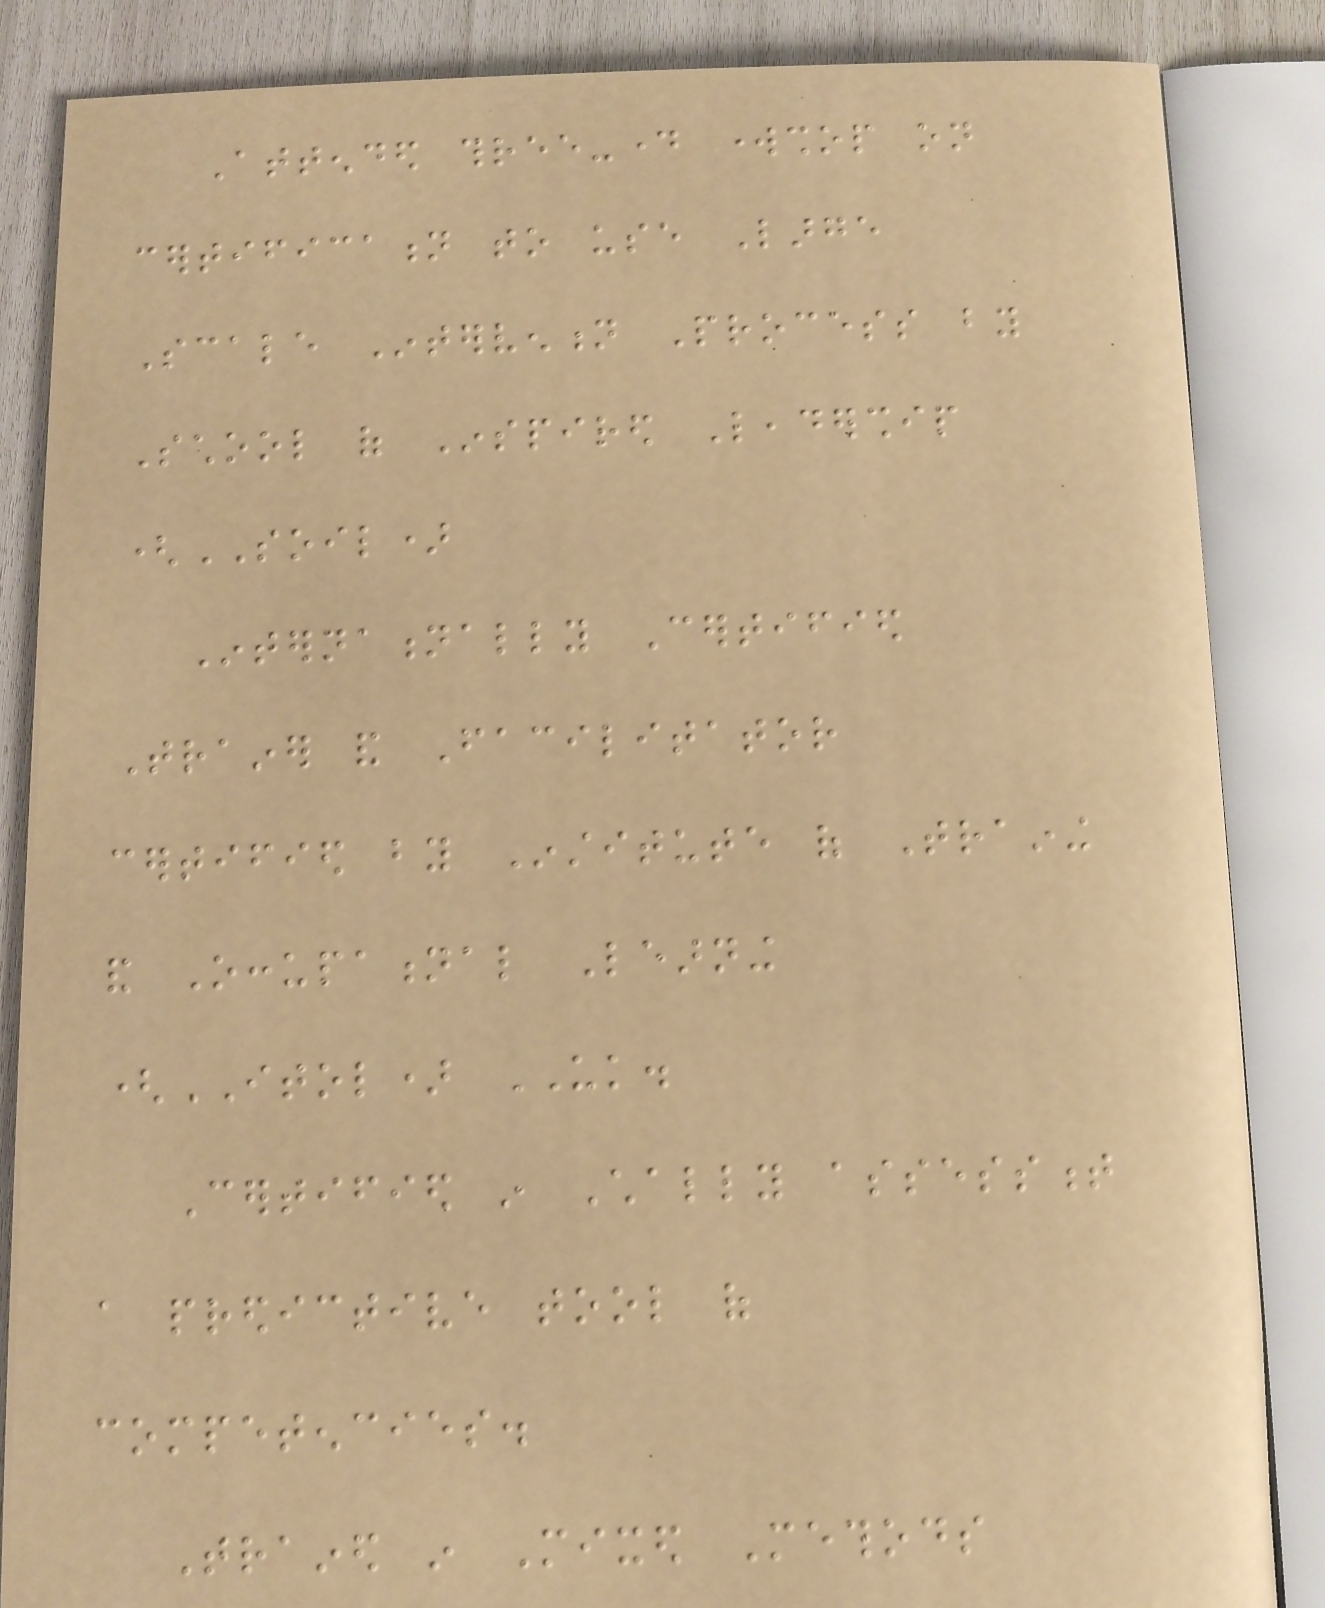Attended three-day workshop on
certification to use Large
Scale Intervention Process by
School of Inspired Leadership
(SOIL)
Internationally Certified
Trainer and Facilitator
certified by Institute of Training
and Occupational Learning
(ITOL) UK.
Certified in Chally assessment
a predictive tool of
competencies.
Trained in Mixed Methods
